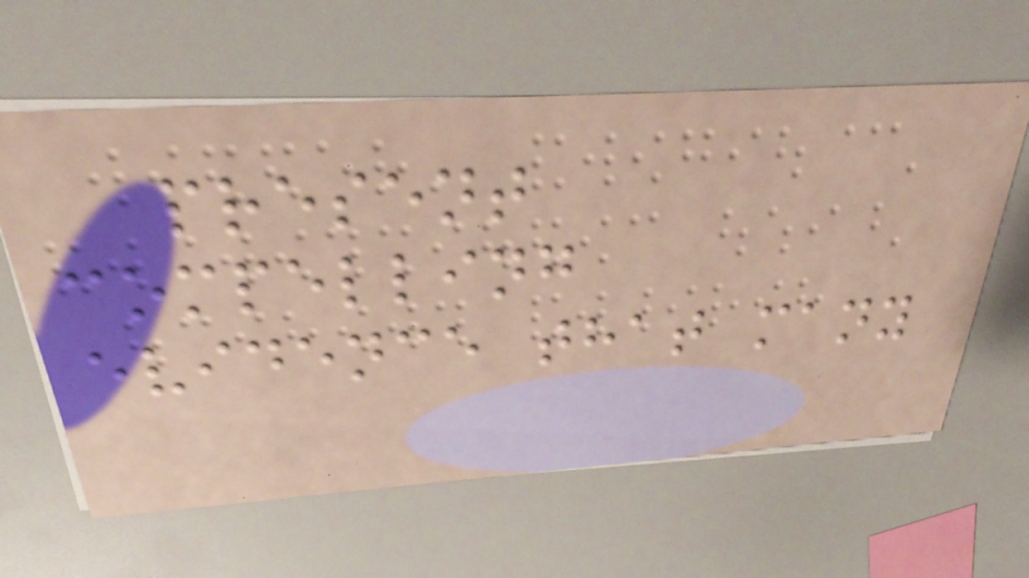present
compelling
evidence that many
